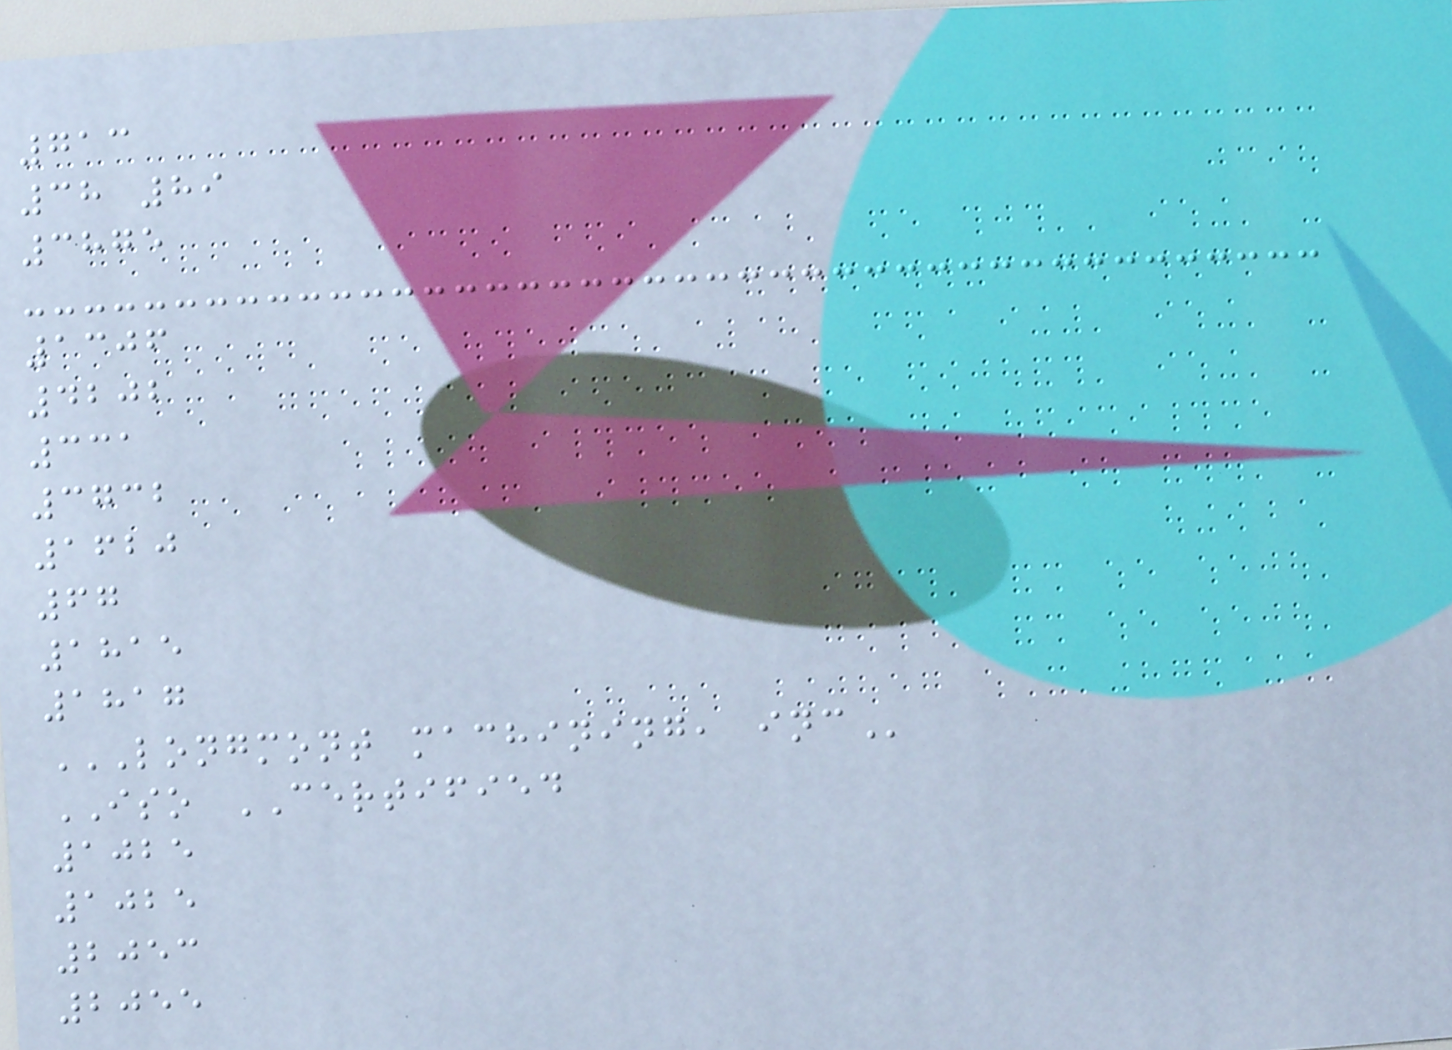713
38 89
3875
1306
4202
331
3732
1620
67
1815
1817
LONGMONT MACHINING, INC
ISO CERTIFIED
1025
1025
2053
2055
